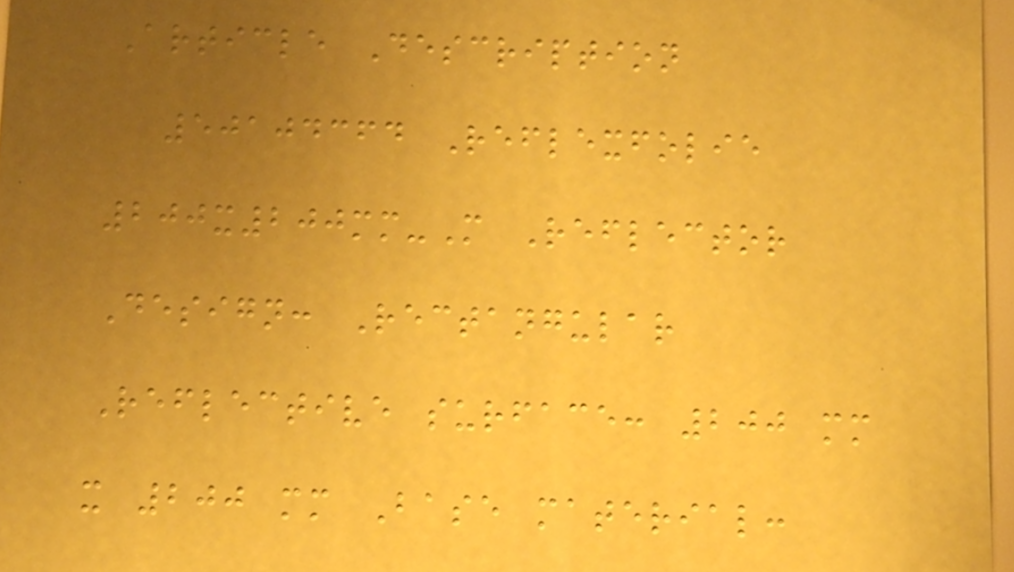Article Description
50104364 Reflexfolie
200x200mm-M Reflector
Design: Rectangular
Reflective surface: 200 mm
x 200 mm Base material:
